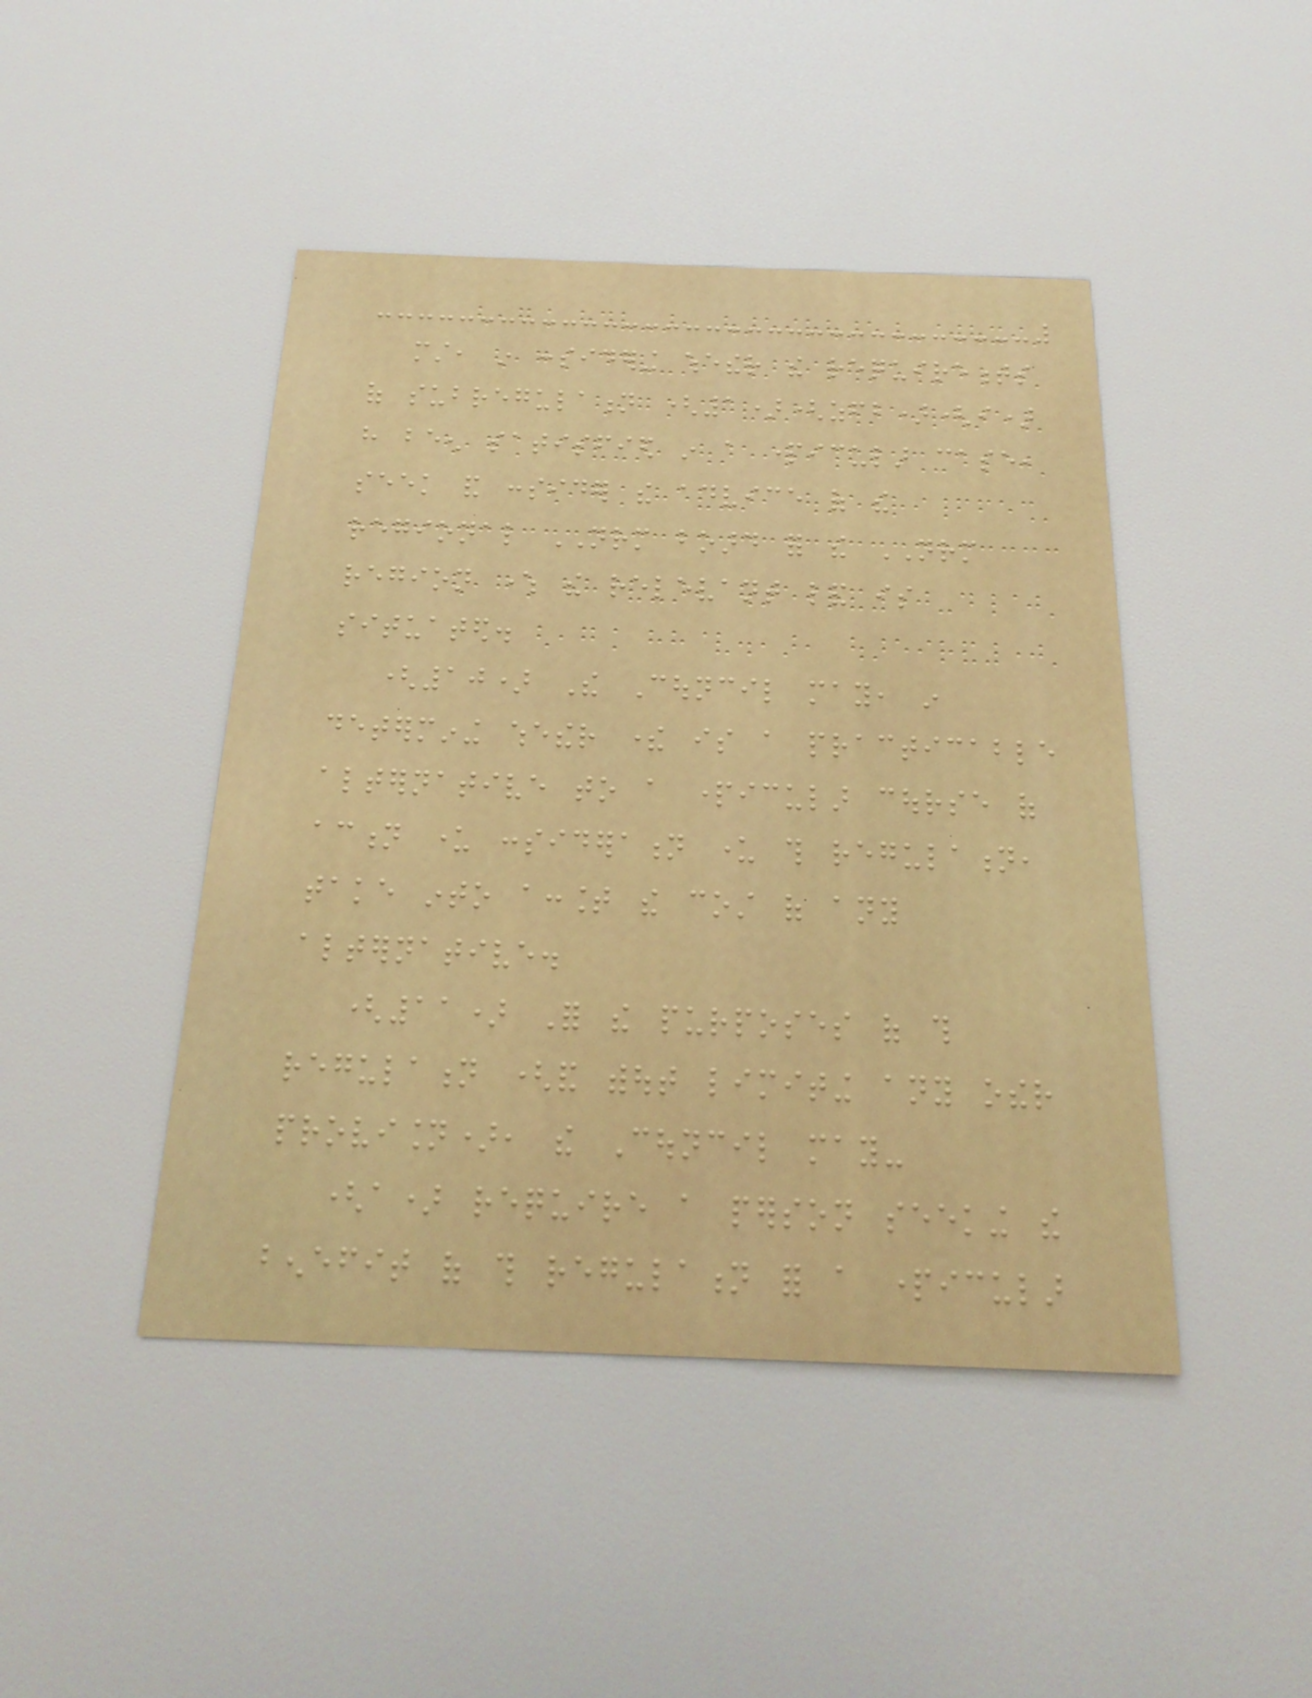must, in considering whether the requirements
of subregulation (1)(zfb)(i)
have been satisfied in a particular case,
seek and consider the advice of the
regional NRM board for the NRM
region where the relevant land is
situated.
(10) The Council may, in
determining whether there is a practicable
alternative to a particular course of
action under consideration under this regulation,
take into account the cost of any
alternative.
(11) For the purposes of this
regulation (and without limiting any other
provision), the Council may-
(a) require a person seeking the
benefit of this regulation for a particular
